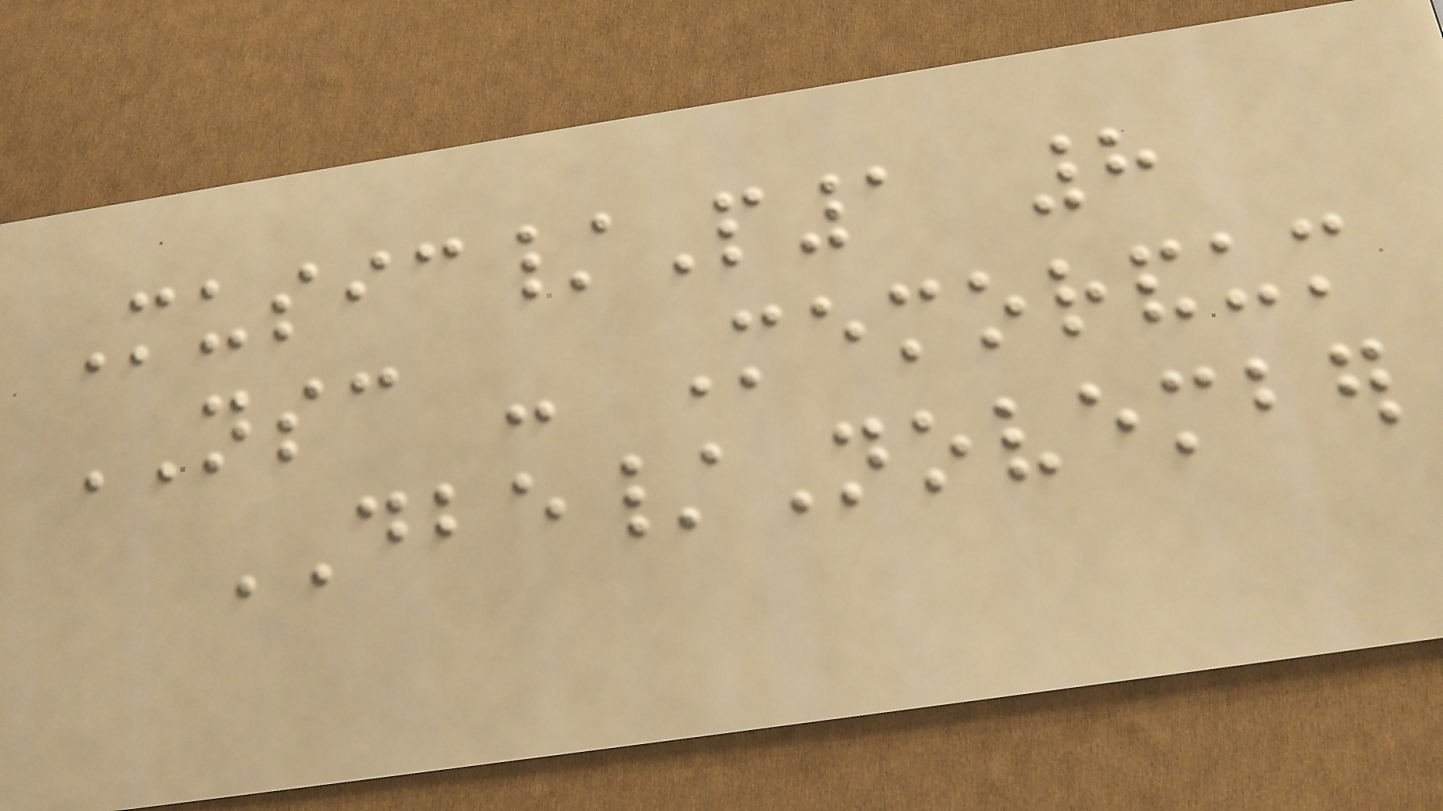Music/P1 8
NSC - Memorandum
DBE/November
